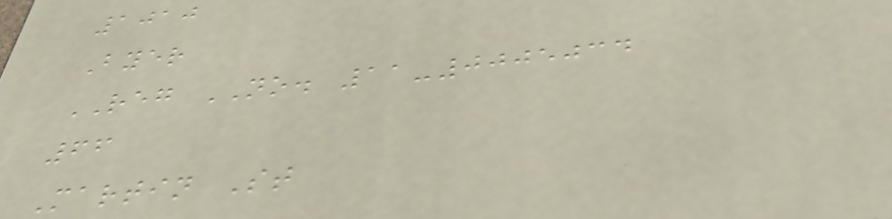1010
Byer
REG NO. 11-0005034
66
Martin St
